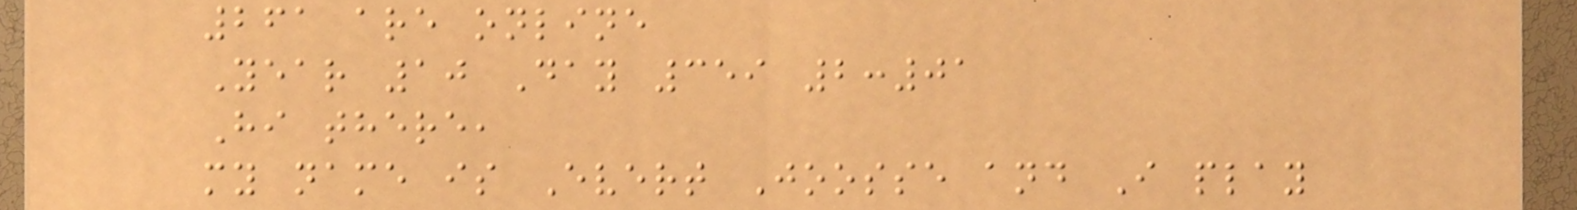261 are online
Year 10 Day 359 2:01
Hi there,
my name is Evert Joosse and I play
